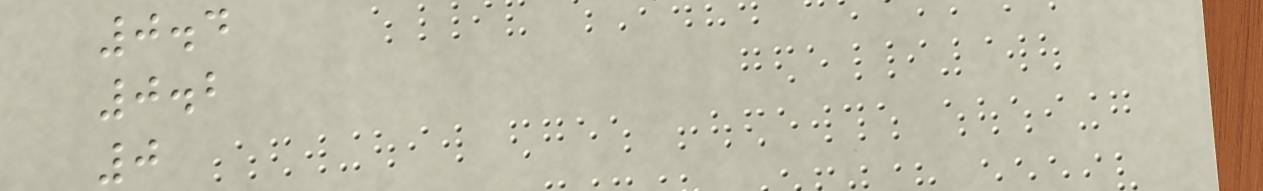0.4
0.2
0
